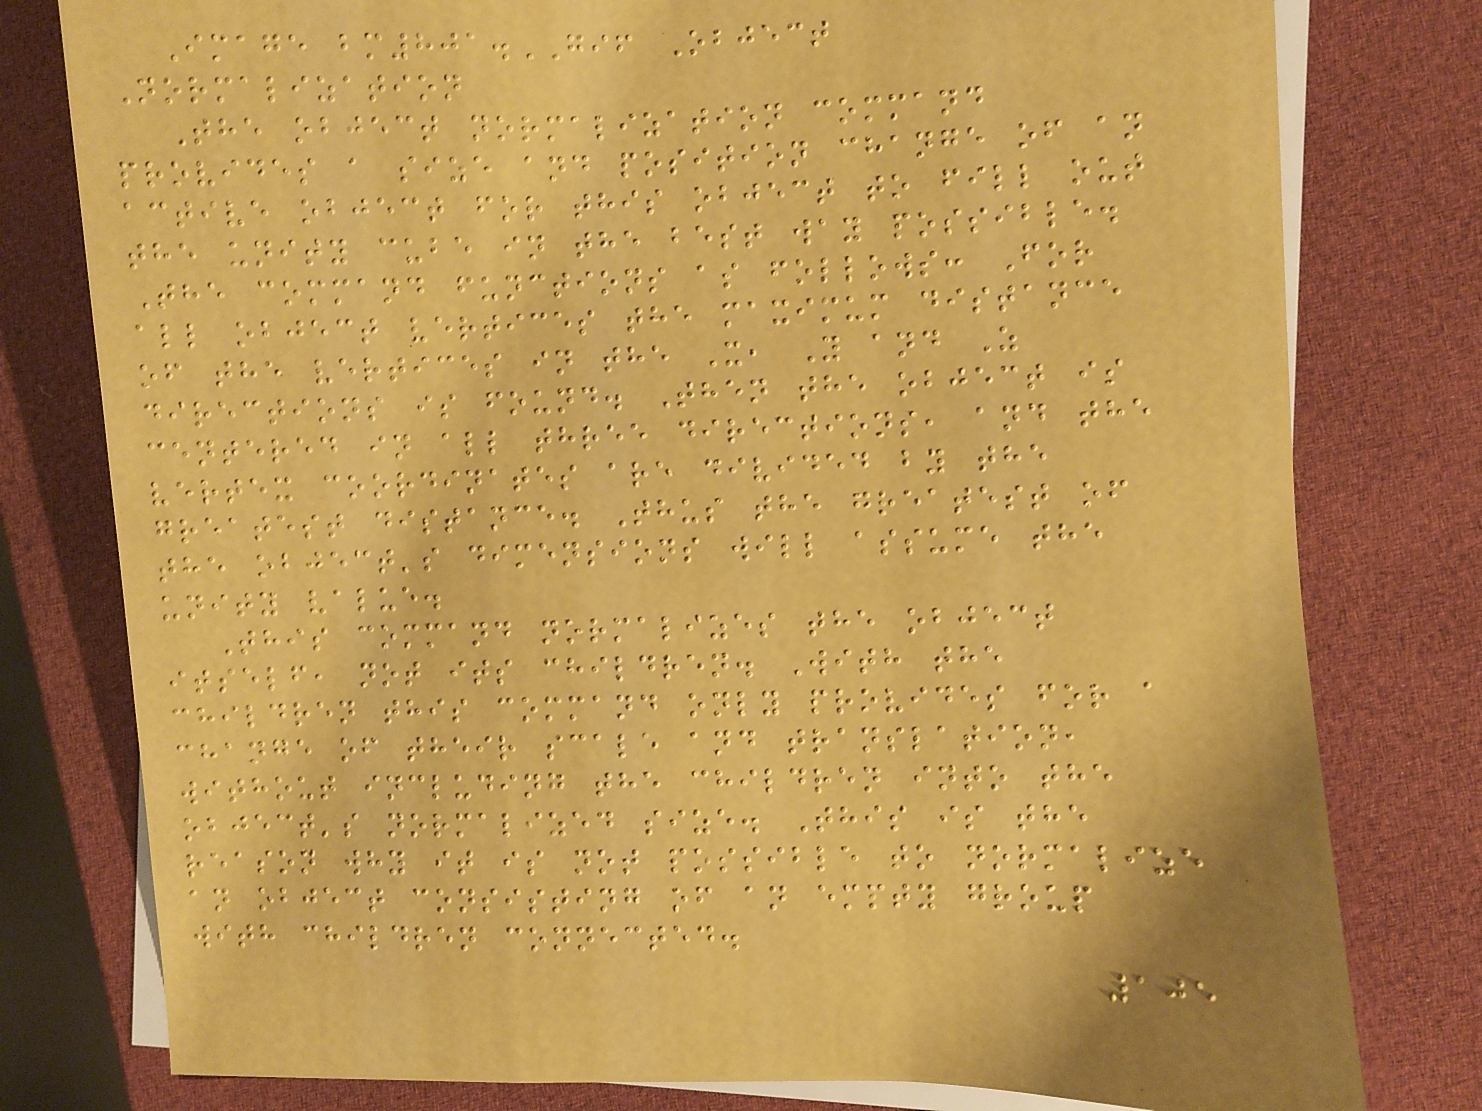Image bm801.GIF Object
Normalization
The object normalization command
provides a size and position change of an
active object for this object to fill out
the unity cube in the best way possible.
The command functions as follows: For
all object vertices the maximum distance
of the vertices in the X, Y and Z
directions is found. Then the object is
centered in all three directions, and the
vertex coordinates are divided by the
greatest distance. Thus the greatest of
the object's dimensions will assume the
unity value.
This command normalizes the object
itself, not its children. With the
children this command only provides for a
change of their scale and translation,
without including the children into the
object's normalized size. This is the
reason why it is not possible to normalize
an object consisting of an empty group
with children connected.
105
